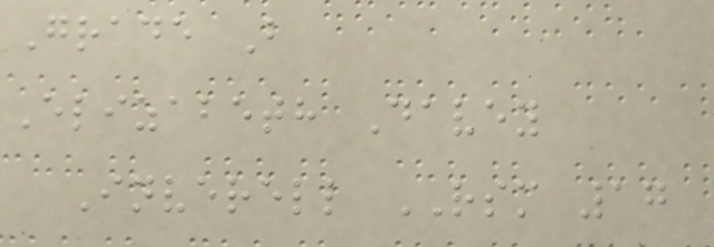Grade B
Elizabeth Davey
Inverell RSM 17
